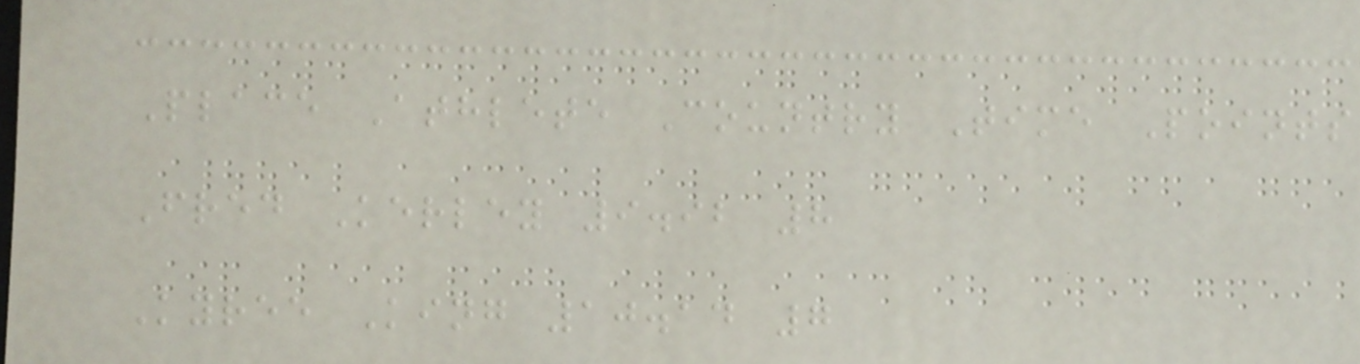Place Athlete Country Time Points
Fred Kerley 9.92 8
Kyree King 10.14 7
